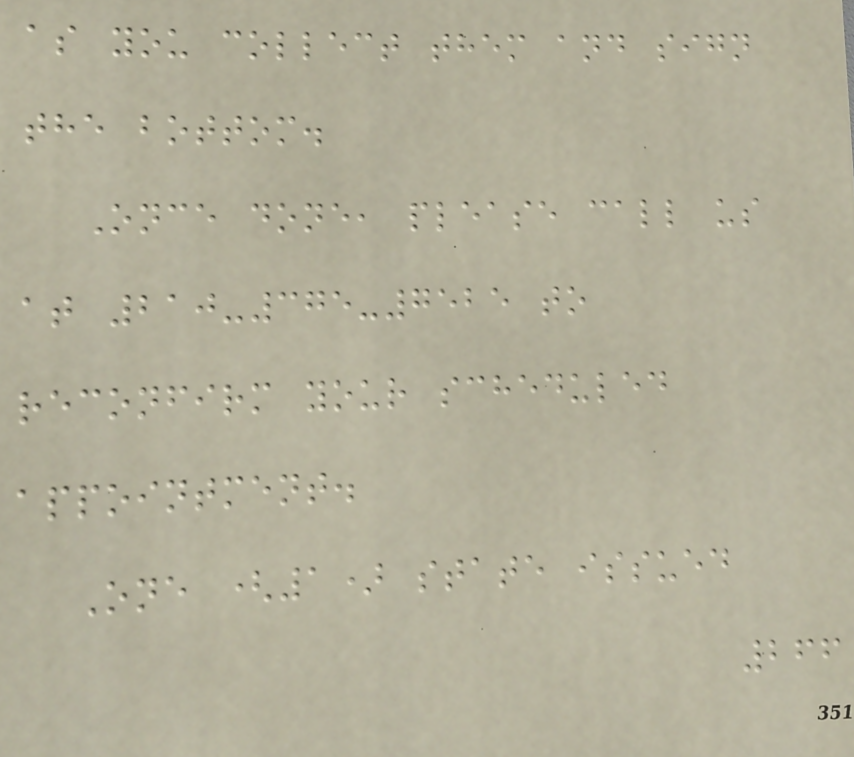as you collect them and sign
the bottom.
Once done, please call us
at 210-375-7525 to
reconfirm your scheduled
appointment.
One (1) state issued
266
